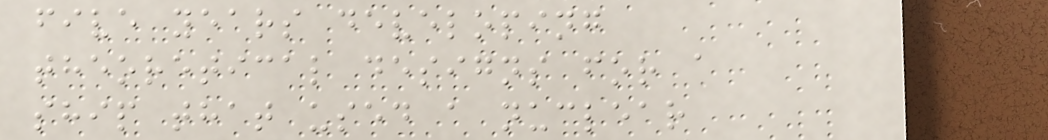five years developing
theoretical designs for a
ship that used a nuclear
